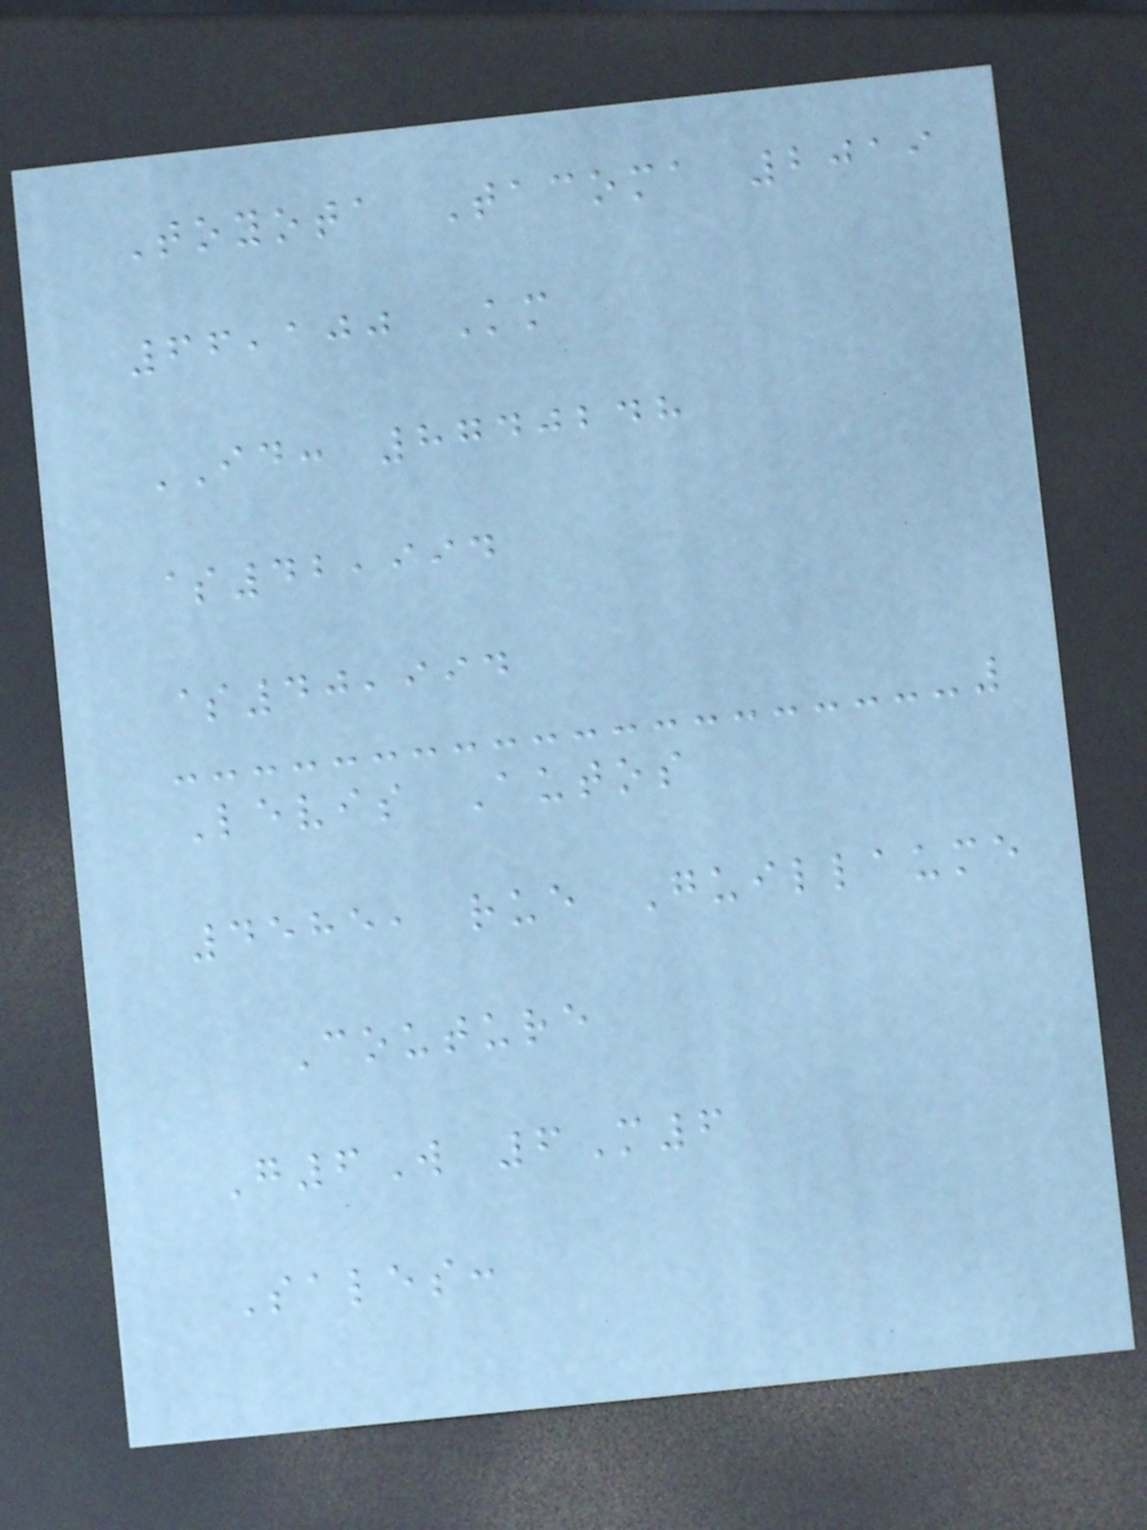Toyota Tacoma 2019
66,100 Km
ID: 8740248
$42,994
$40,994
Levis Autos
4585, rue Guillaume
Couture
G6W 6M6
Sales:
